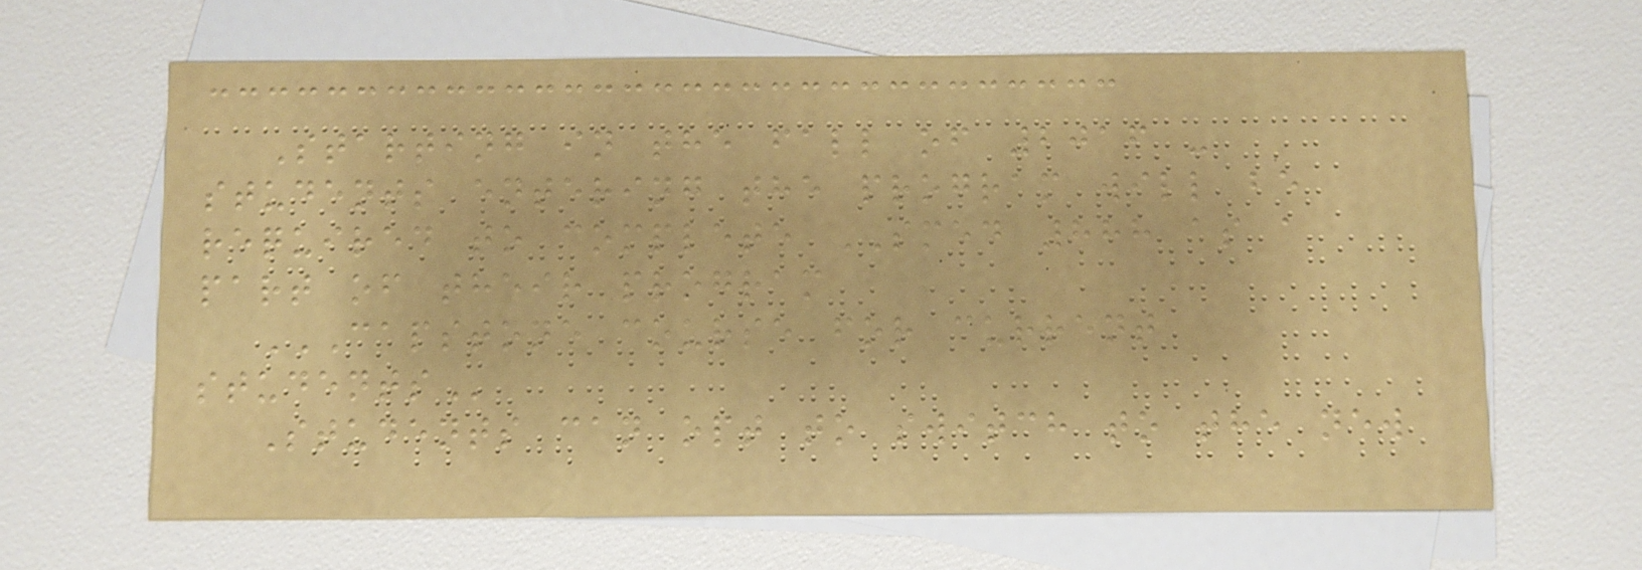Starting in the fall of 2016 -
students entering the program will be
required to complete SMED 888 as a
part of their program
CAPSTONE COURSE FOR CURRENT
STUDENTS
Students can opt to switch to the new
